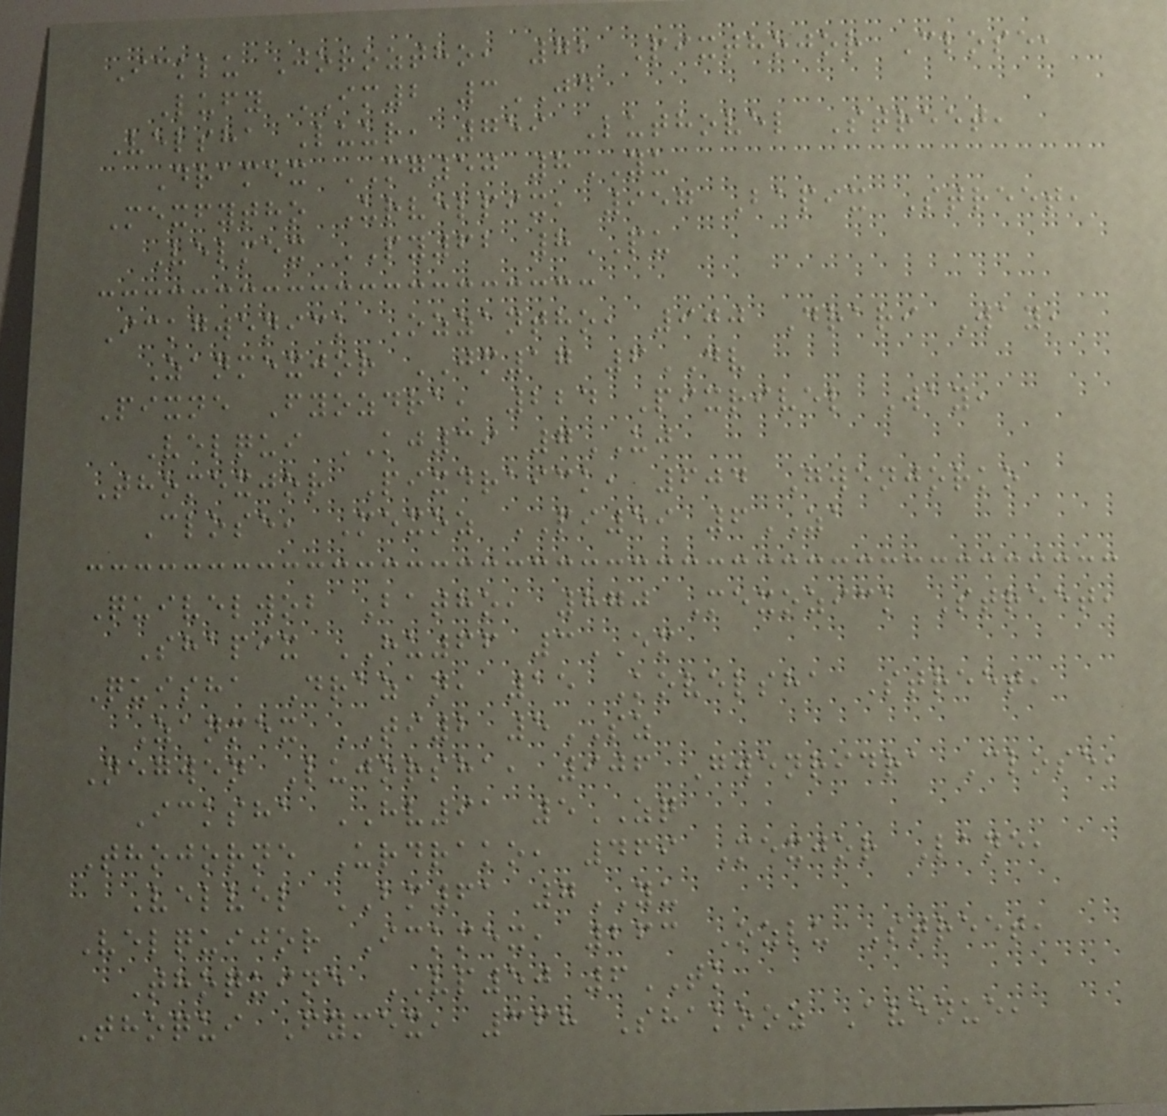Icklu Joroztho, 72 Pixthojor Close,
Lufy IM2 3JD
Velsha Luur, 759 Luthovel Street,
Dramex MG50 8YU
Mexfytho Urvelpix, 957 Bapix Street,
Velmex PY62 8PU
Ickgwenick Ozzantho, 900 Drari Way,
Zanmexjor JM17 6DV
Pixne Fyozdra, 224 Pixrivel Way,
Velqui KJ39 7UJ
Thomexjor Pixdraick, 604 Gwenjorko
Close, Mexoz PI59 6ZA
Quivelwob Batho, 870 Mexozick Street,
Shapix HU66 3EM
Quisha Drazan, 15 Kovelsha Street,
Zanmex TI2 5SZ
Negwen Lujorsha, 906 Gwenridra Close,
Icksha HV91 5ZQ
Thojorne Urdrako, 469 Mexjor Lane,
Velvel BM61 7YU
Velquijor Ickmex, 263 Ozlu Street,
Thoquine VP50 6TK
Thoqui Fymex, 368 Shakooz Avenue,
